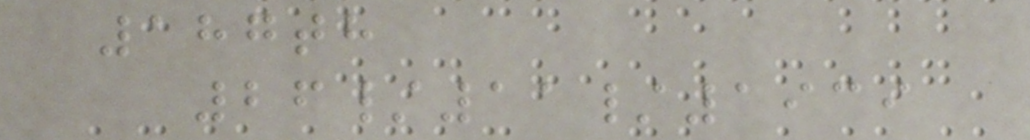187th
26/11/1939
